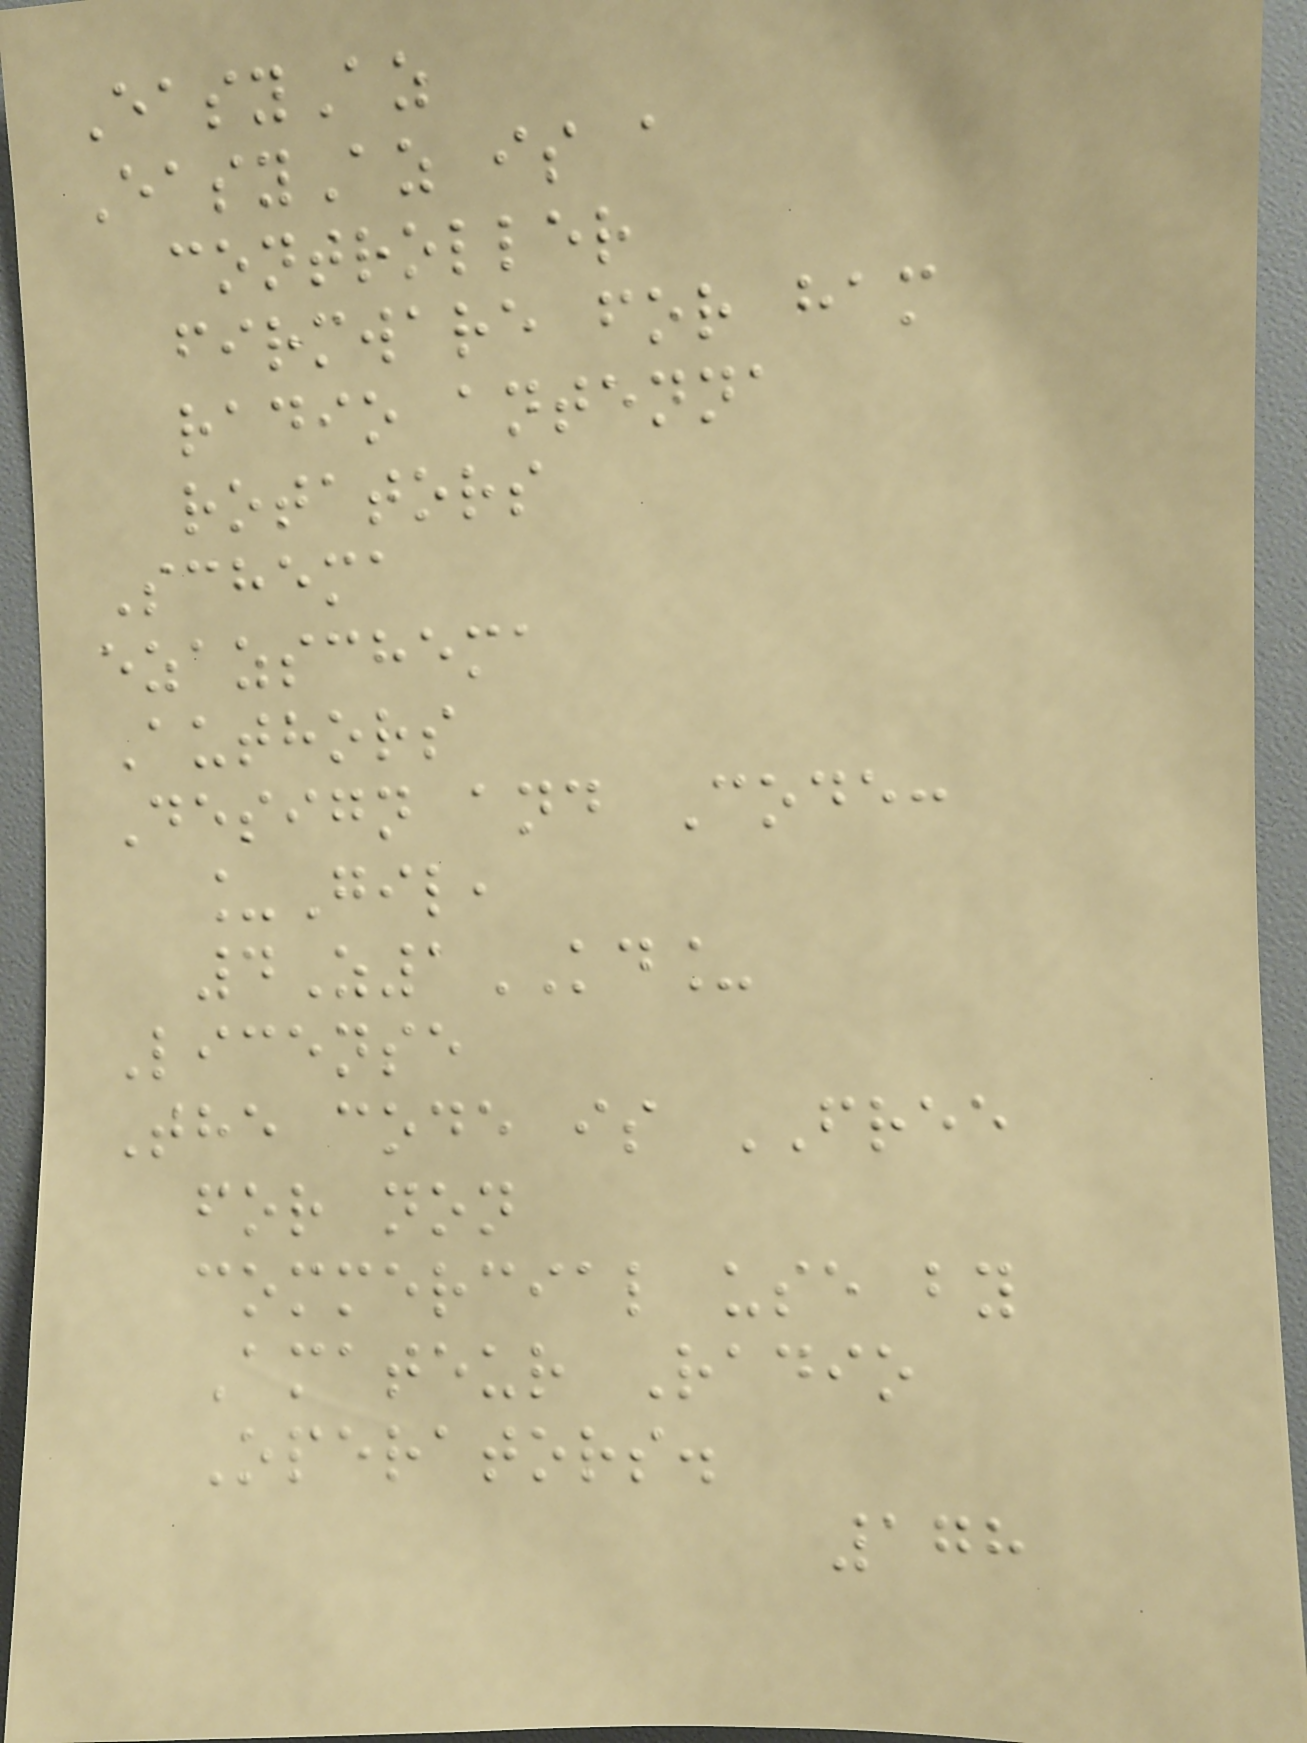EasyAz
EasyAz is a
controller
firmware for ham
radio antenna
rotators
Schema
ezazschema
Authors
Design and Code:
_Gil,
4Z1KD_
License
The code is FREE
for non
commercial use by
Amateur Radio
Operators.
178
